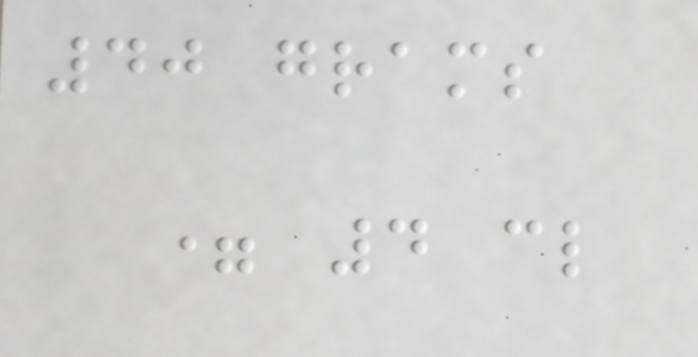40 grams
= 4 cl
